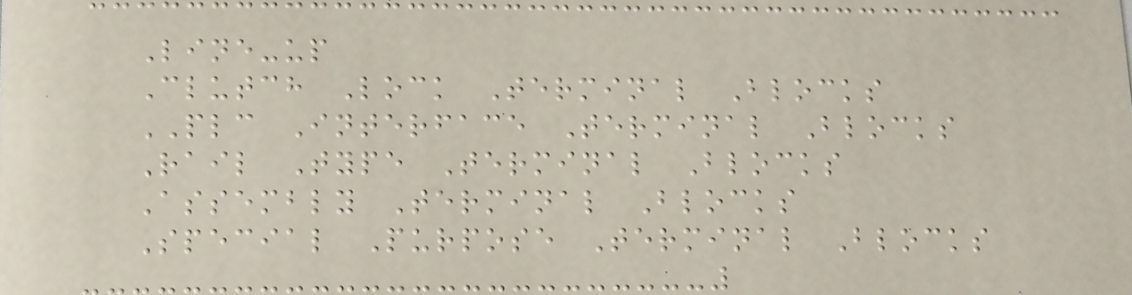Line-up
Clutch Lock Terminal Blocks
PLC Interface Terminal Blocks
Rail Type Terminal Blocks
Assembly Terminal Blocks
Special Purpose Terminal Blocks
